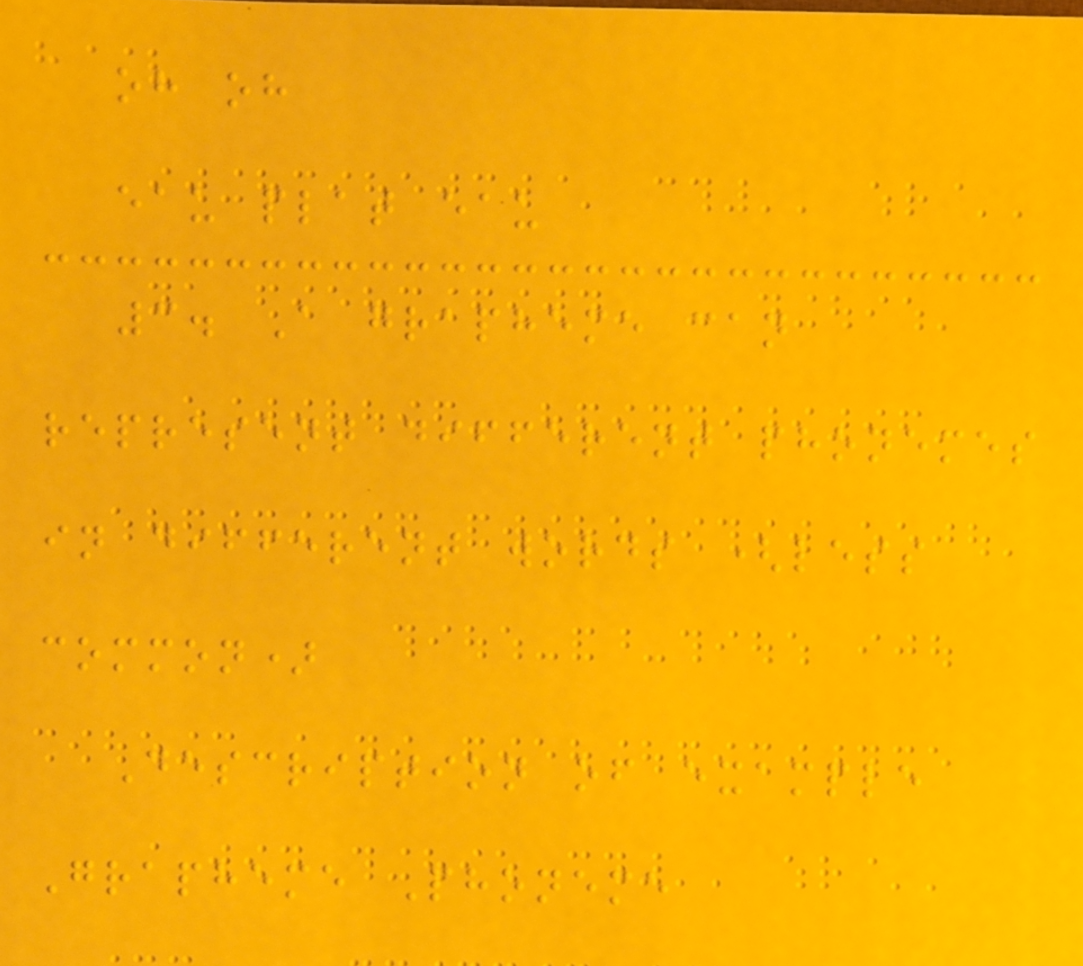oh oh
eau plat eau
3. A grapheme can
represent different phonemes
in different words (less
common)
Description of example
Grapheme Phoneme
